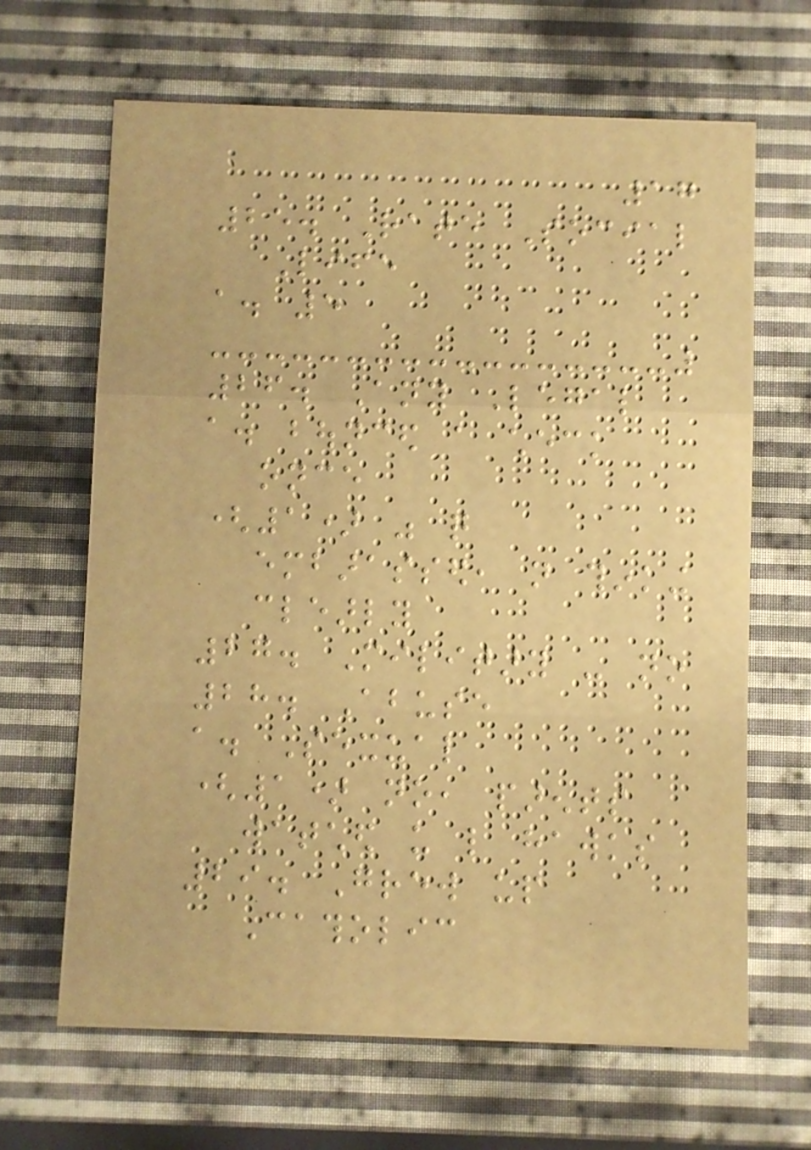17
25. Rate Social
Life
a. 5
26. Any Legal
a. bounced a check
once
(1) was quite
embarassed, not thinking
clearly
27. Military - no
28. Abuse
a. Sexual
(1) no, parents
watched us like hawks
29. Grew up
Catholic
